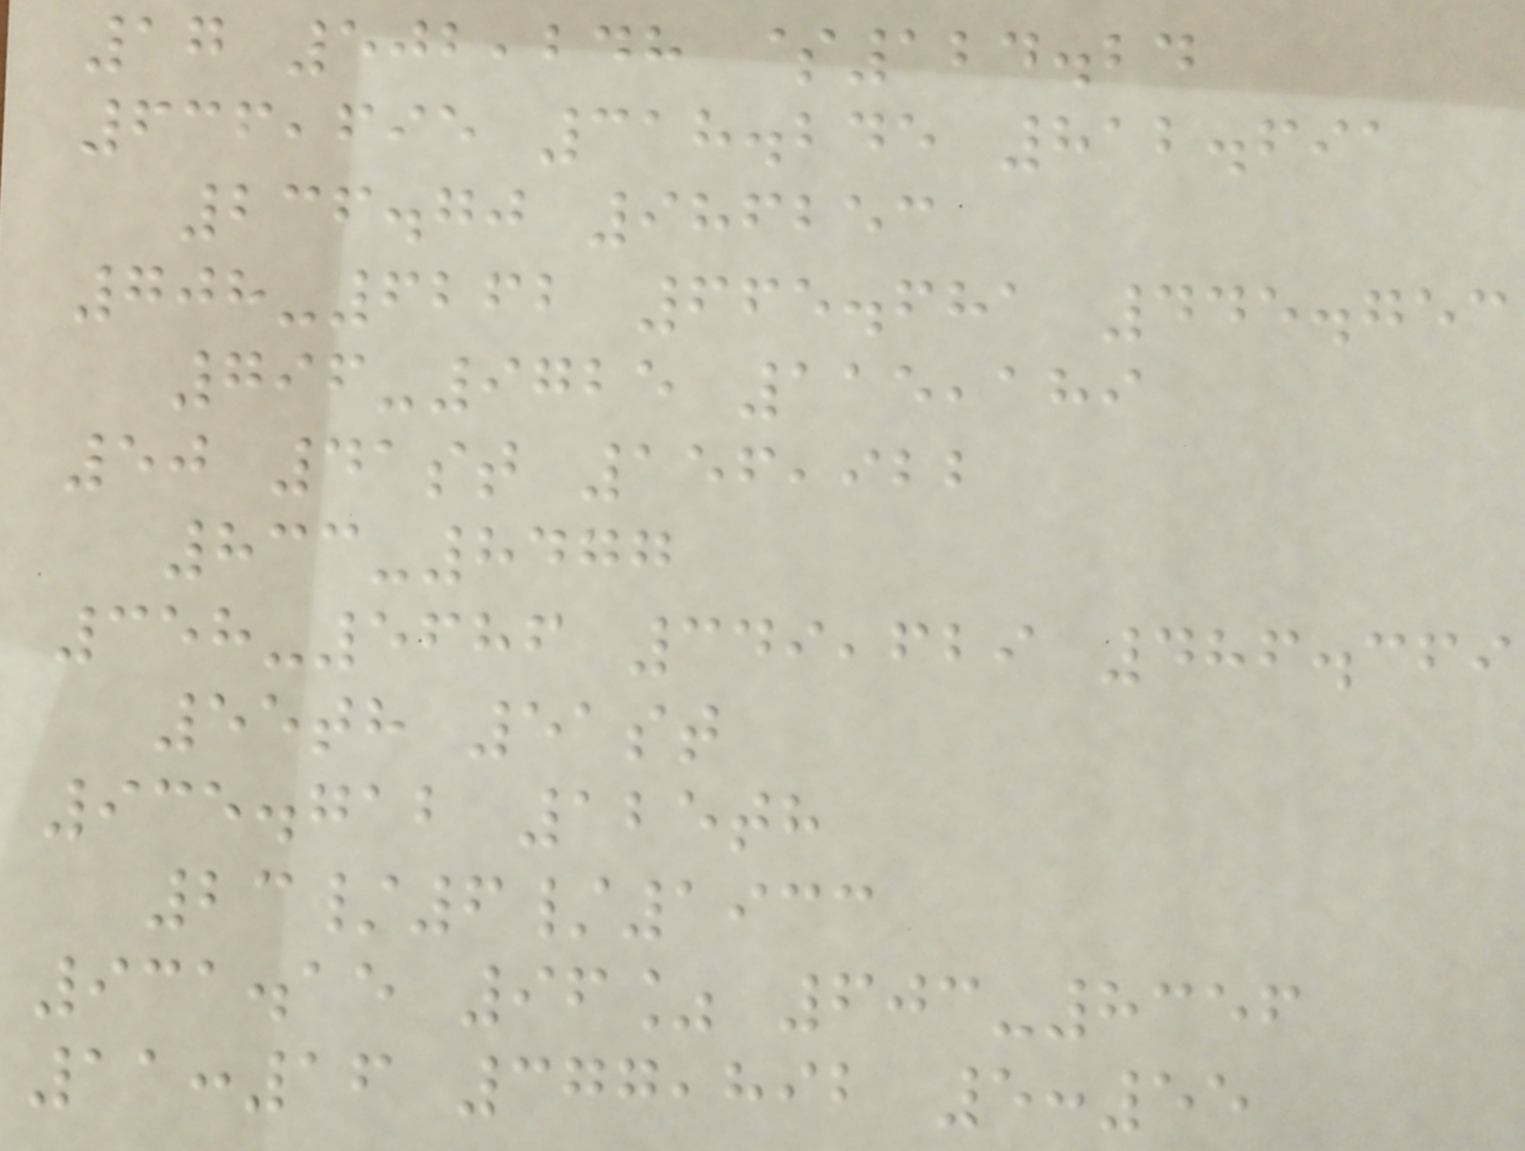17 502,248 $124.24
636,695 318.245 812.691
236.70 986253
708-6262 665.681 445.753
796-9725 115,189
50 41st 156,922
833-8477
358-5686 349,629 486.369
55th 51st
935.712 125th
23/6/1933
931.15 96% 603-8356
11:16 377,892 5:55
